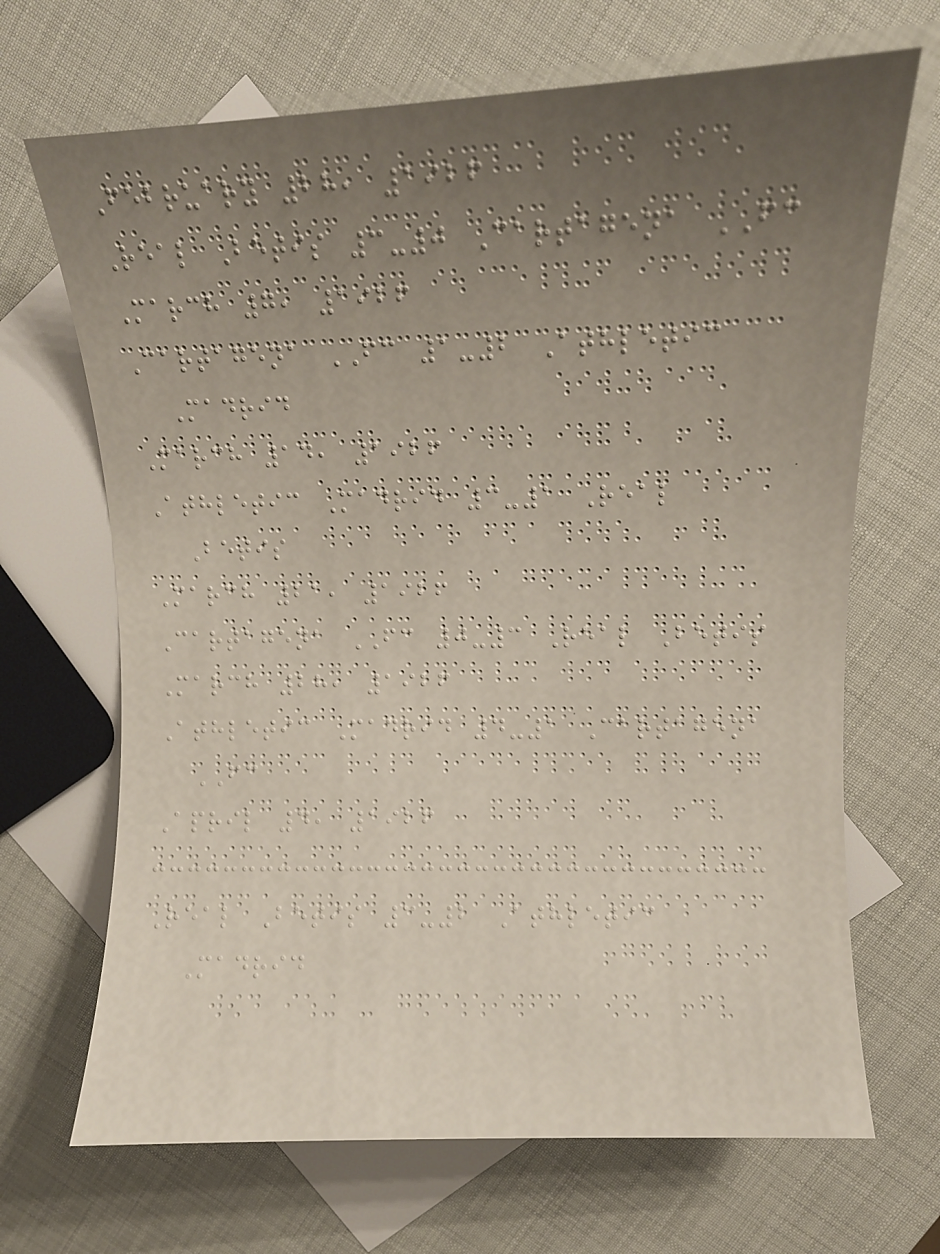February 28, 1926
Real Betis 3-0 Cartagena FC
March 7, 1926
Cartagena FC 1-2 Athletic
Madrid
March 14, 1926
Athletic Madrid 3-1 Real
Betis
March 21, 1926
Cartagena FC 0-3 Real Betis
March 28, 1926
Athletic Madrid 4-1 Cartagena
FC
April 4, 1926
Real Betis 3-2 Athletic
Madrid
